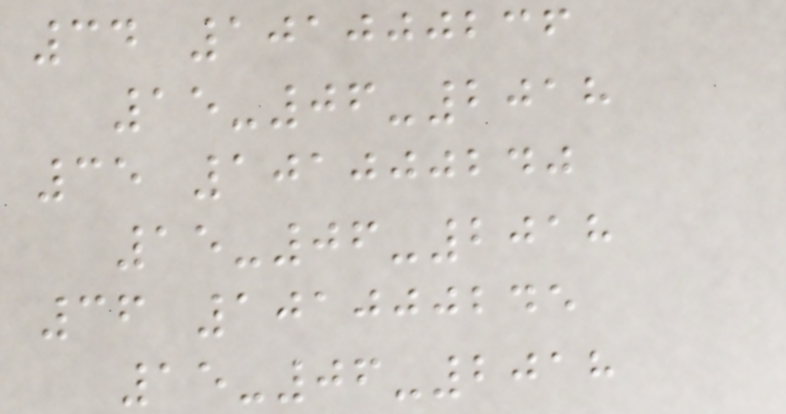34 101000236
15-06-2018
35 101000240
15-06-2018
36 101000245
15-06-2018
